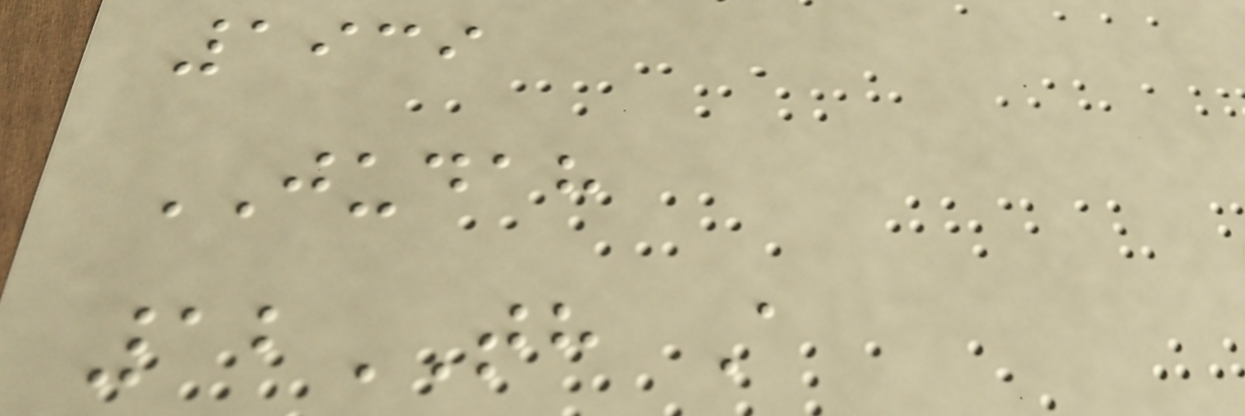1939
JUDAH
12TH A
